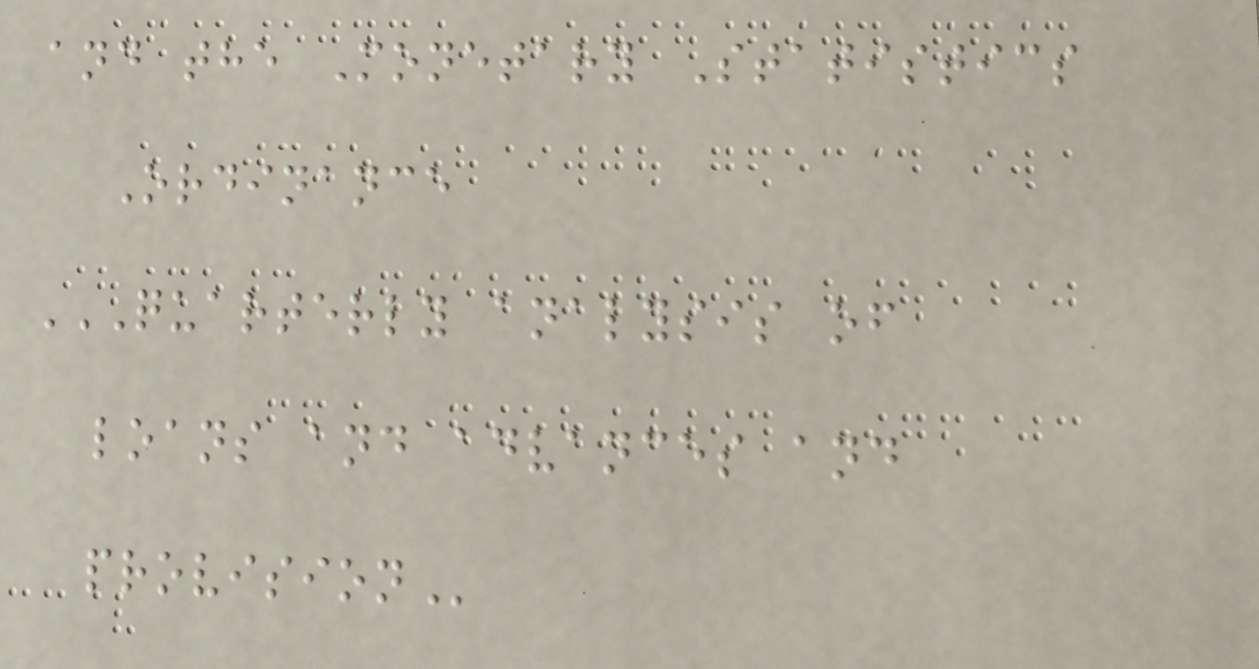and the Monetary Statistics
Ordinance
QUARTERLY ANALYSIS OF
LOANS AND ADVANCES AND
PROVISION
